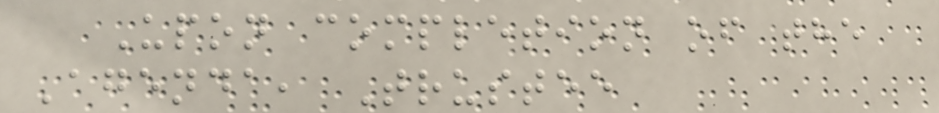Upon completion of the
Agenda, Trustee
